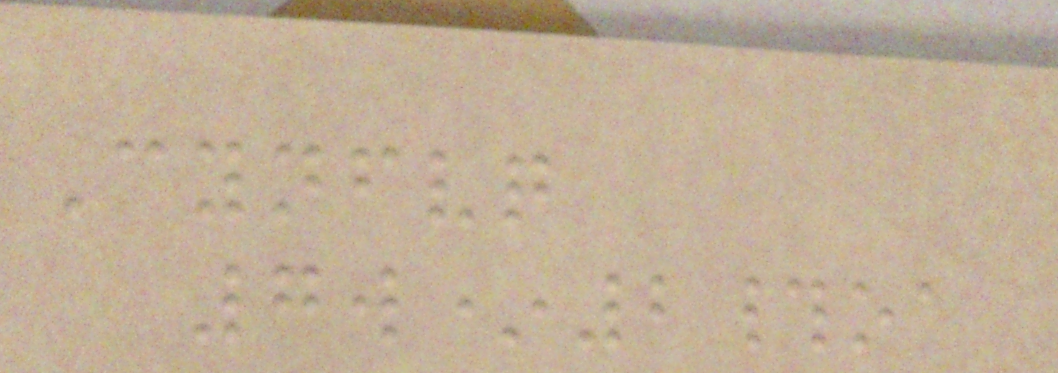Cynfvq
7w*2#oa
